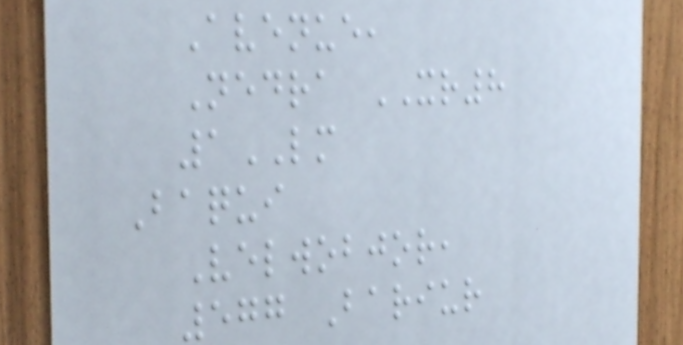Avenue,
Nedra XR8
1LM
Baqui
Velwobjor,
577 Bariur
